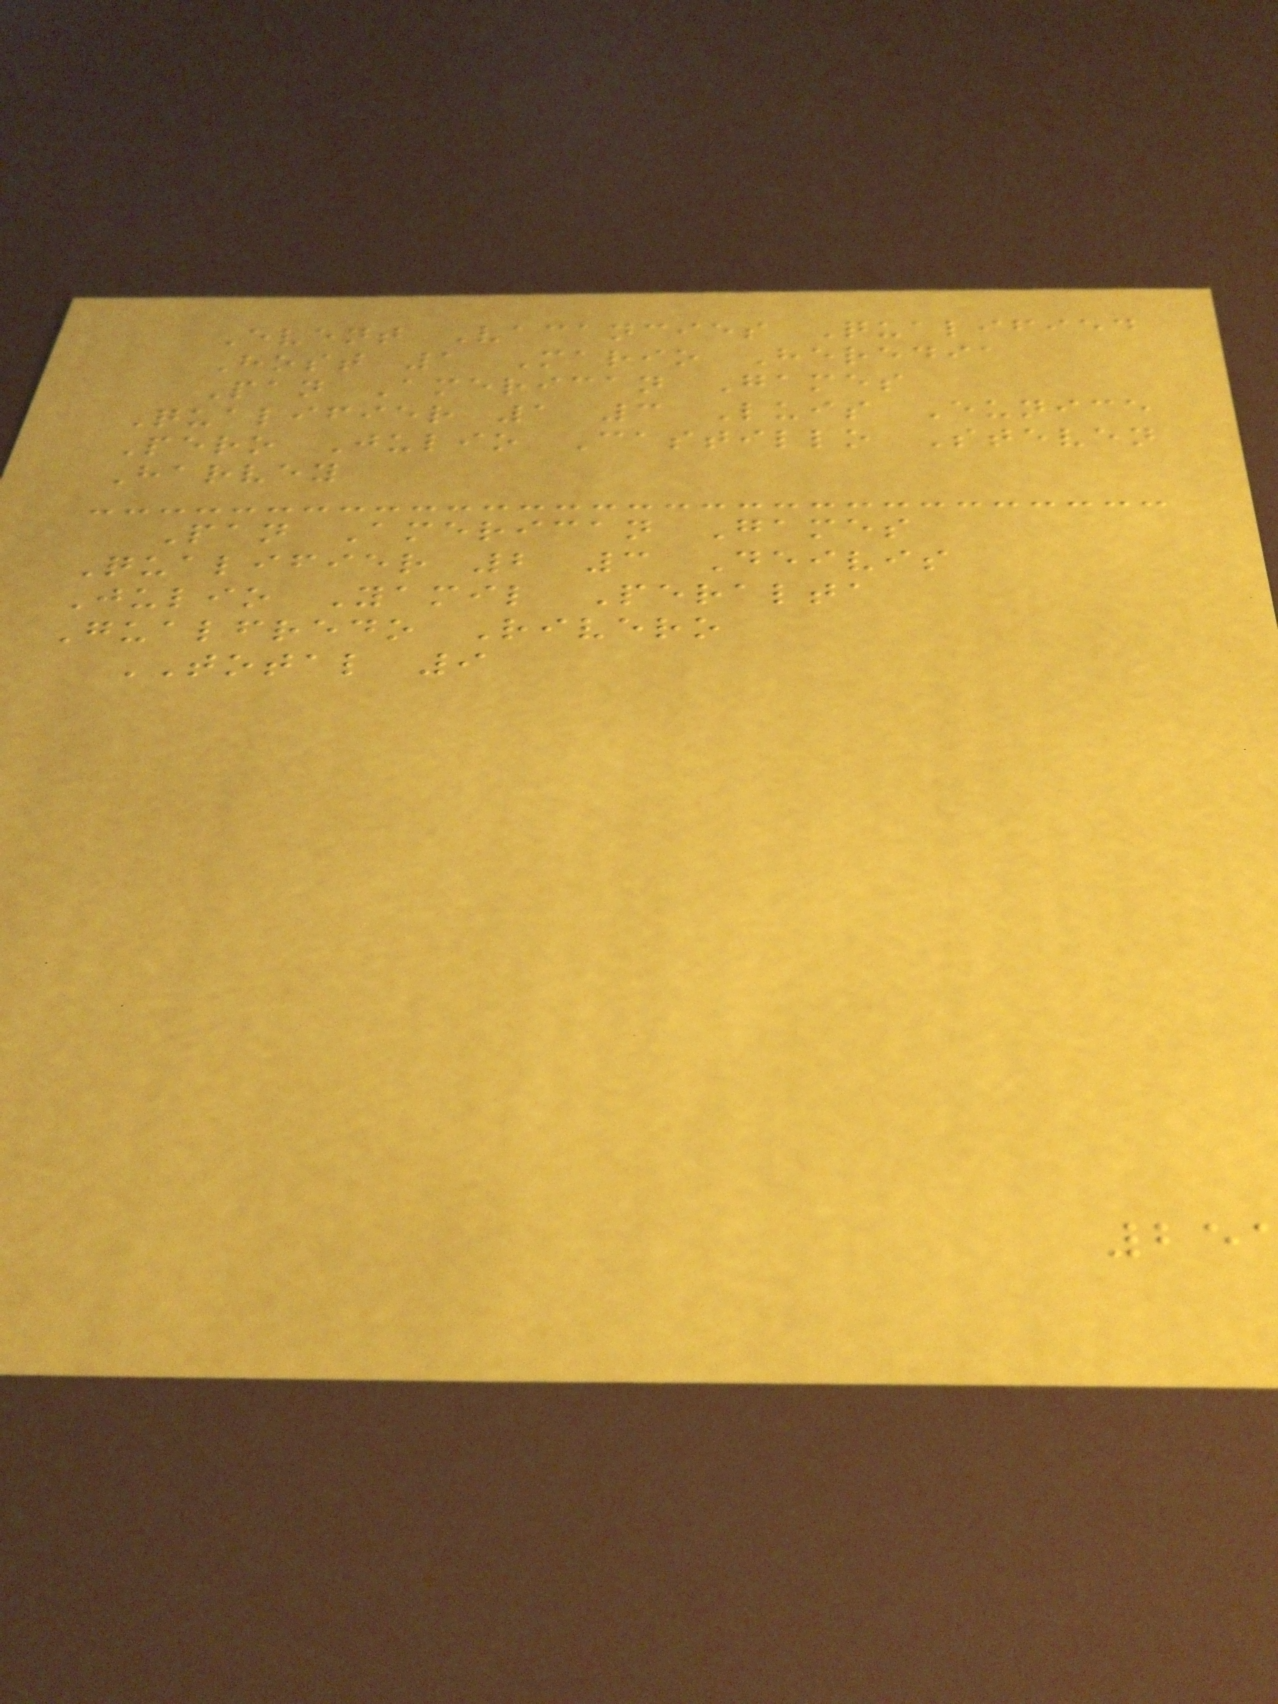Event Vacancies Qualified
Host 1 Mario Heredia
Pan American Games
Qualifier 1 3 Luis Eunice
Pero Julio Castillo Steven
Harvey
Pan American Games
Qualifier 2 3 Deivis
Julio Yamil Peralta
Gualfredo Rivero
TOTAL 9
